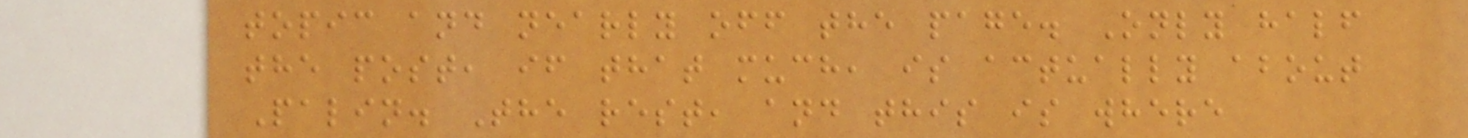topic and nearly off the page. Only half
the post, if that much, is actually about
Palin. The rest, and this is where
